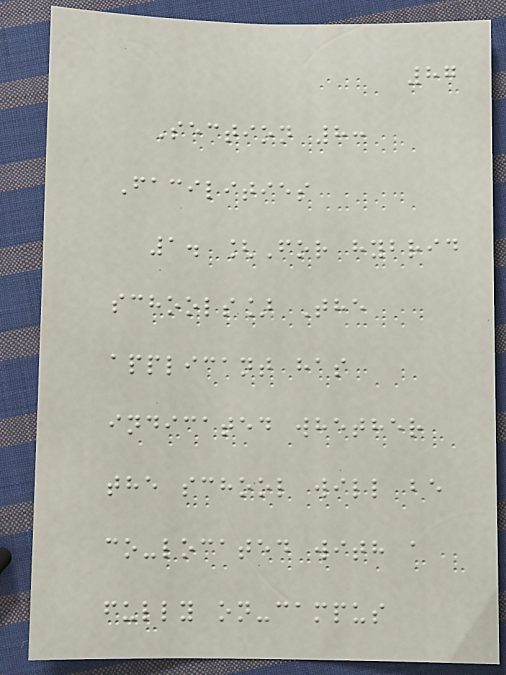87
Section 8:
Facilities
1. [For hybrid
schools] The
applicant has
indicated whether
the school will be
co-located with a
fully on-campus
